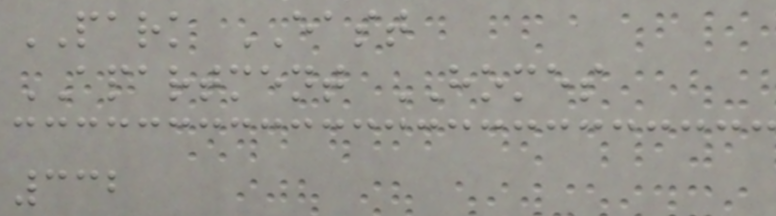PARK EAST
APARTMENT HOMES
332
